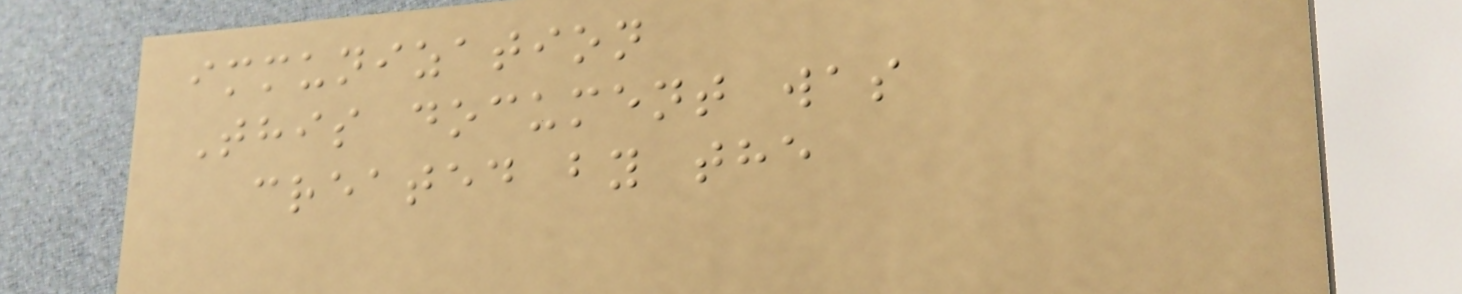immunization
This document was
created by the
